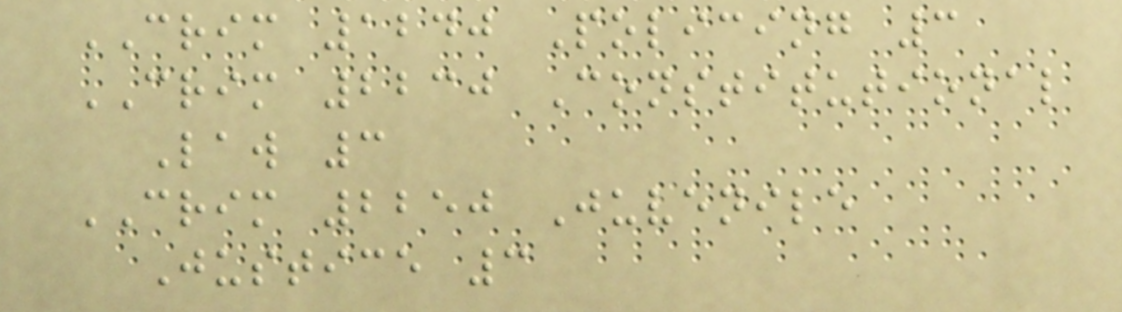CRIM 1240 Policing 3
CRIM 2230 Constitutional
Law 3
CRIM 2250 Juvenile
Justice 3
